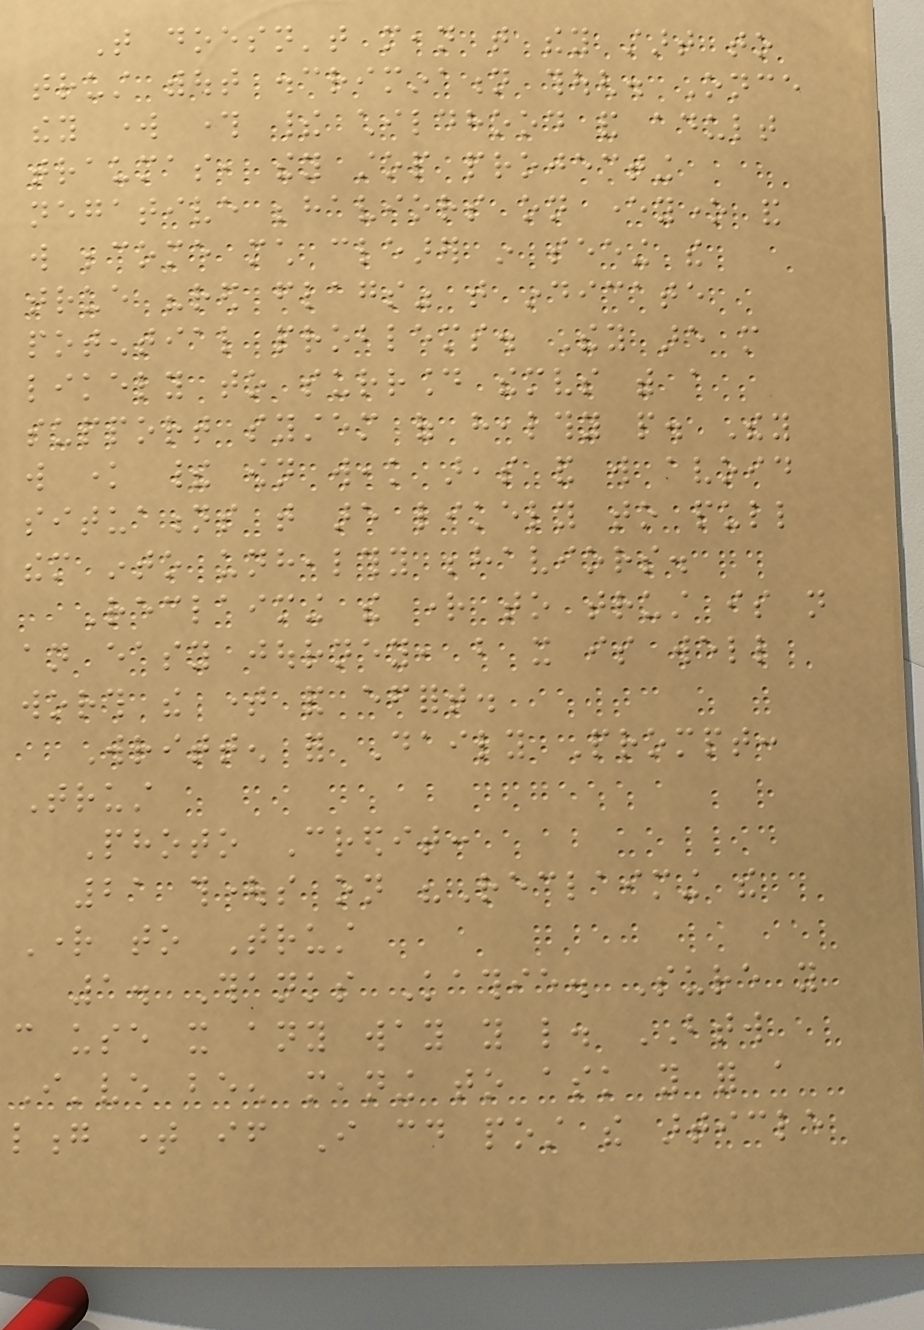That doesn't mean that they start to
trust without discrimination though. Once
they work through their childhood and adult
traumas, they stop projecting
negative behaviors on everyone and
will become much clearer in seeing the
true "red flags" that indicate
potential problems. They are more
likely to surround themselves with a
support system of healthy people. They
will know their own weak areas and will avoid
situations that are likely to pull
them into unhealthy behaviors.
Reclaiming the right to trust is not
an easy journey, but it is well
worth the time and effort.
Written for Daily Prompt:
Trust
Photo Credit:
21 thoughts on "Reclaiming the
Right to Trust
1. Thanks Kathie. Sure you
can use it any way you like. BTW
I've been meaning to ask you for a
long time if I could post the article
